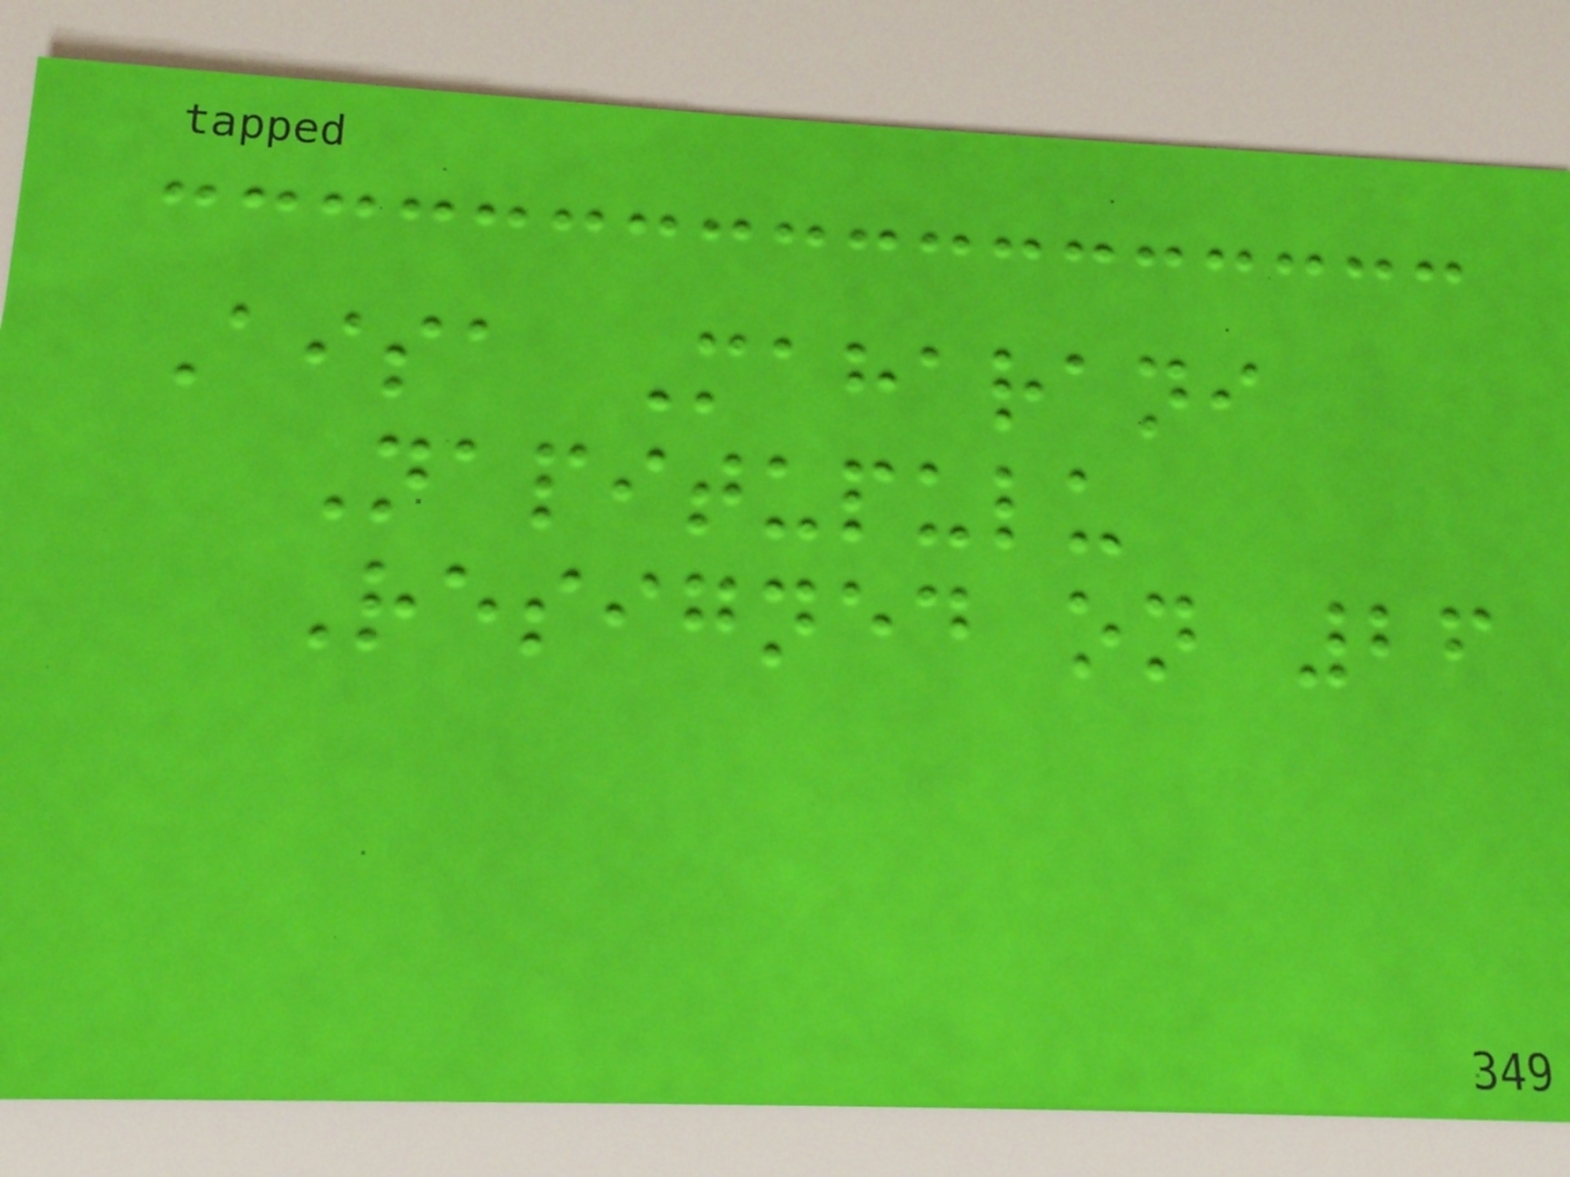Aisa Maharani
Napitupulu
Resigned on 26
